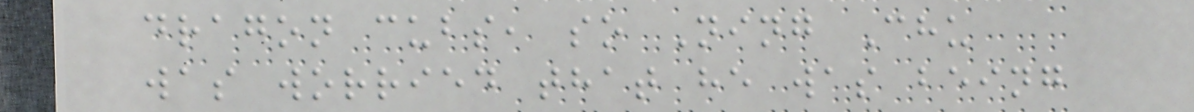dragon cubs, so Ning Chu
was worried that he was being
